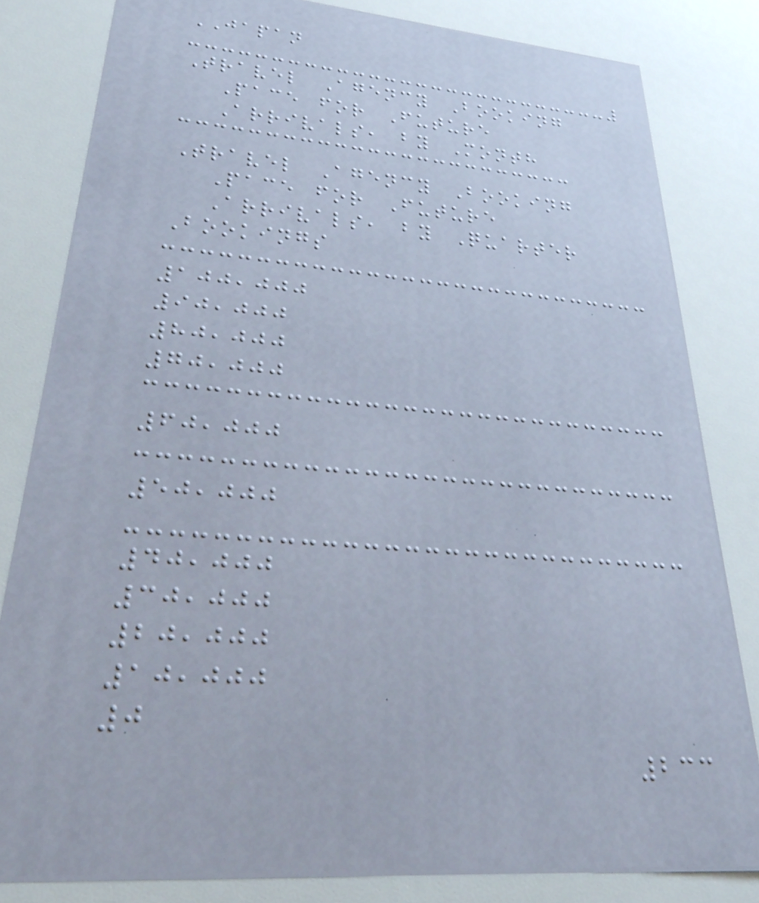JAPAN
Travel Agency Booking
Pace for Future
Arrivals, by Month
Travel Agency Booking
Pace for Future
Arrivals, by Quarter
Bookings
100,000
90,000
80,000
70,000
60,000
50,000
40,000
30,000
20,000
10,000
0
233
